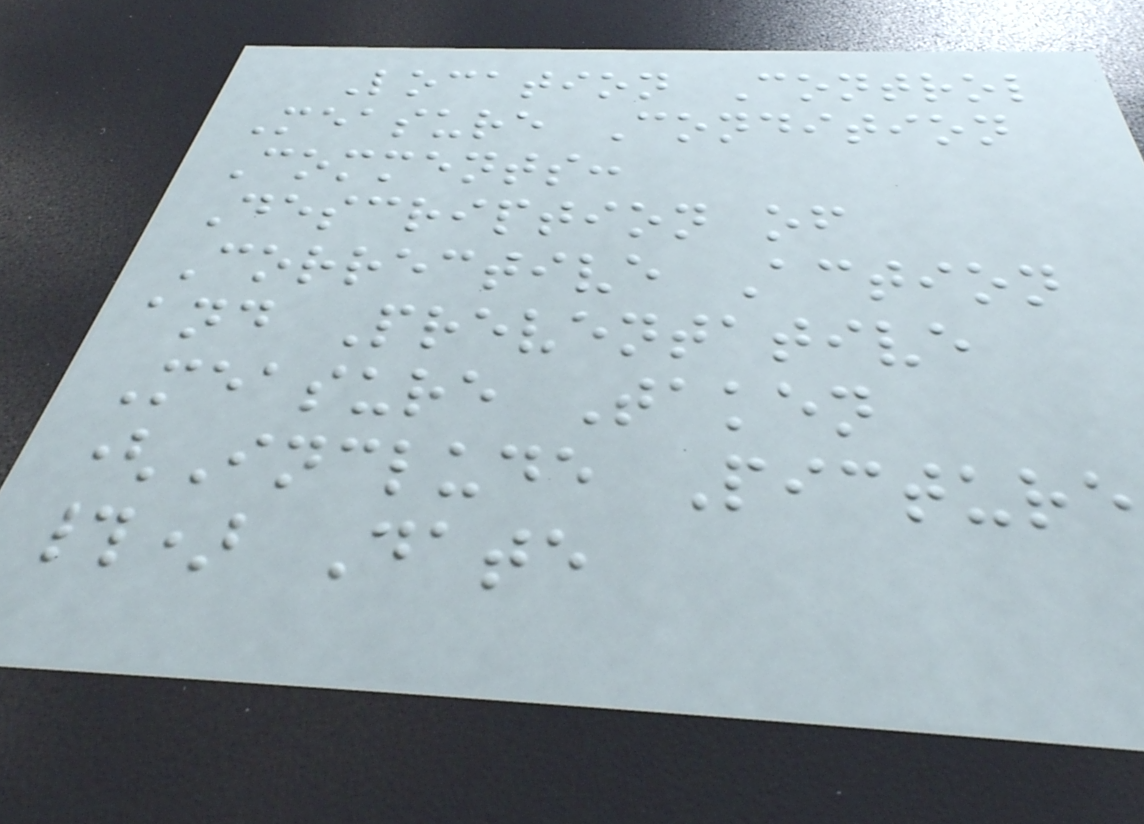Location Control
Measure Condition
Comments:
Description of
Corrective Action
and Preventative
Measure Taken
(Include Picture
#) Date
